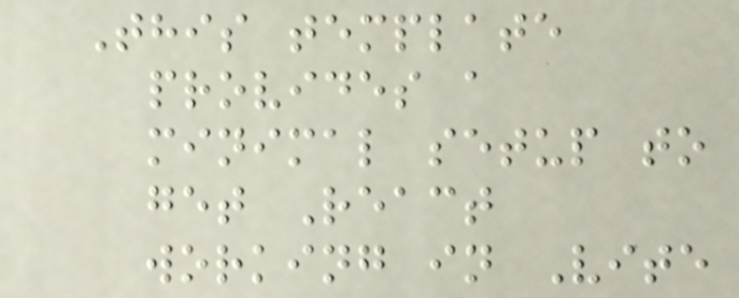This template
provides a
minimal setup to
get React
working in Vite
